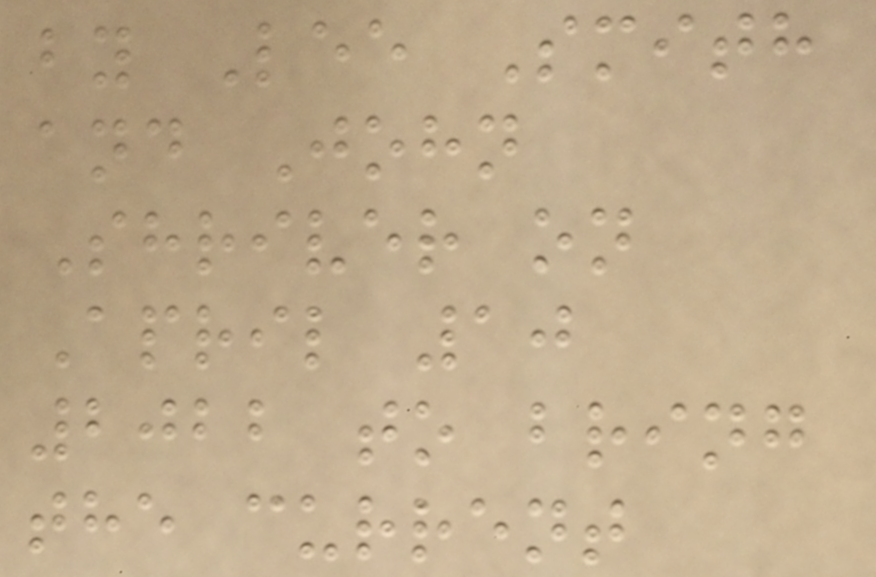by Lee Smith
and John
Shriver on
April 10
2022 to bring
the current
